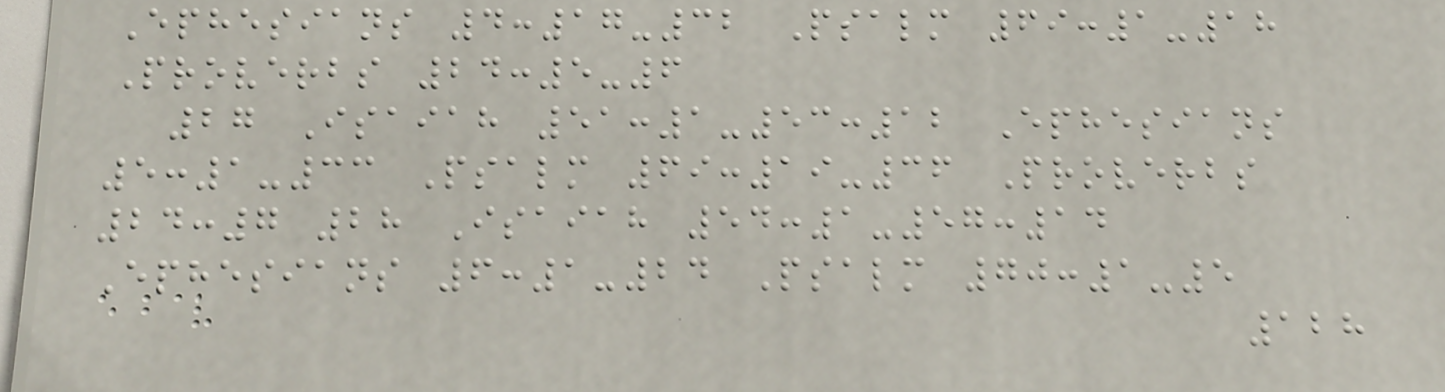Ephesians 4:17-32 Psalm 69:1-18
Proverbs 24:5-6
27 Isaiah 51:1-53:12 Ephesians
5:1-33 Psalm 69:19-36 Proverbs
24:7 28 Isaiah 54:1-57:14
Ephesians 6:1-24 Psalm 70:1-5
128
